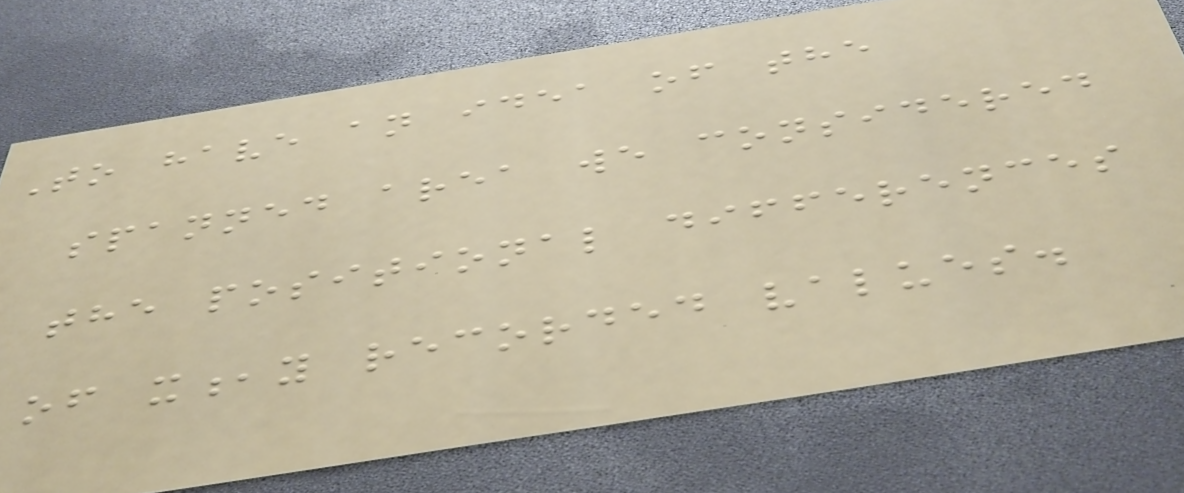To have an idea of the
spanned area we considered
the positional differences
of x,y recorded values.
